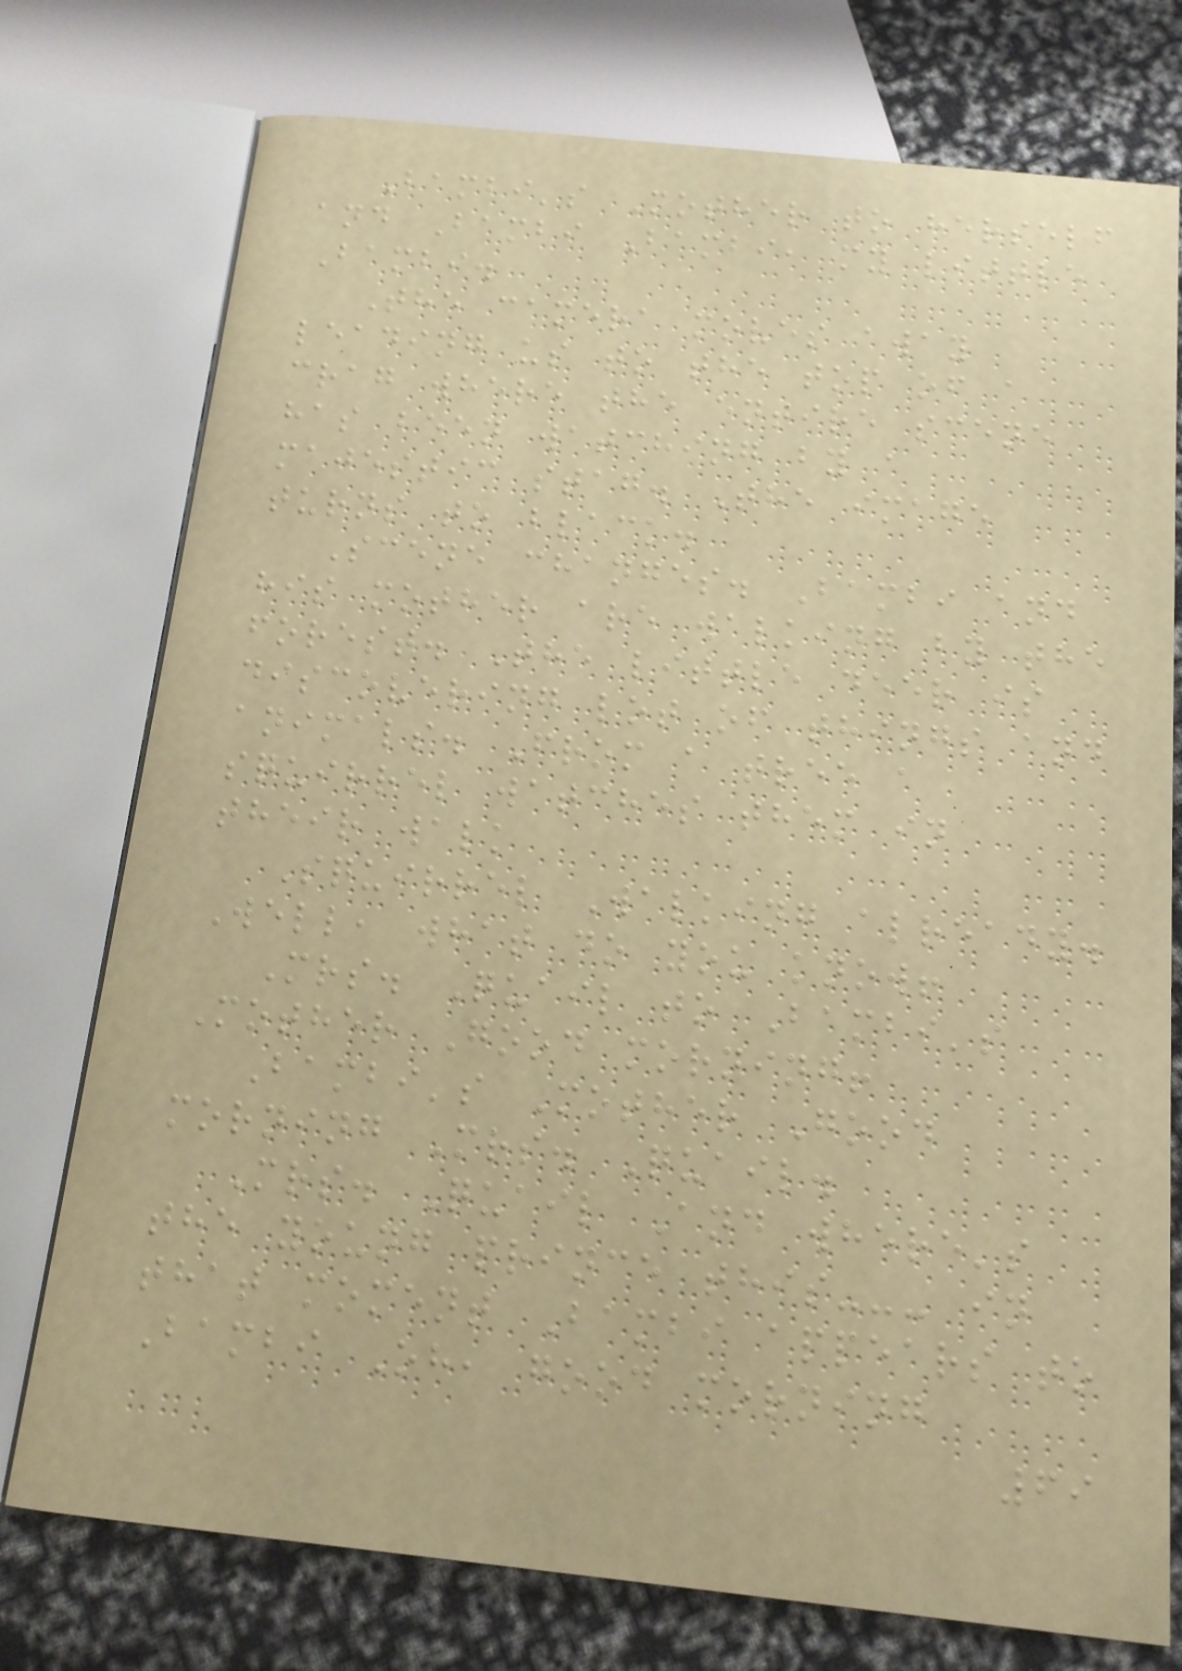Bambi's Mother to herself
and Bambi Bambi, my little
Bambi.
The camera moves away
leading us to the top of a
crag where the entire scene
has been watching by a
majestic stag. The image
turns to black.
Scene changes. Bambi and
his mother are walking by the
forest. The little deer is
discovering lot of things and
animals. From a tree a
squirrel watches them in
their walk
Squirrel Walking already.
Well, what do you know!
Mrs. Quail to Bambi's
Mother Good morning!
Bambi's Mother Good
morning Mrs. Quail.
Mrs. Quail And where's
the young prince this--- in
that moment Bambi appears to
Bambi Oh, good morning
69
